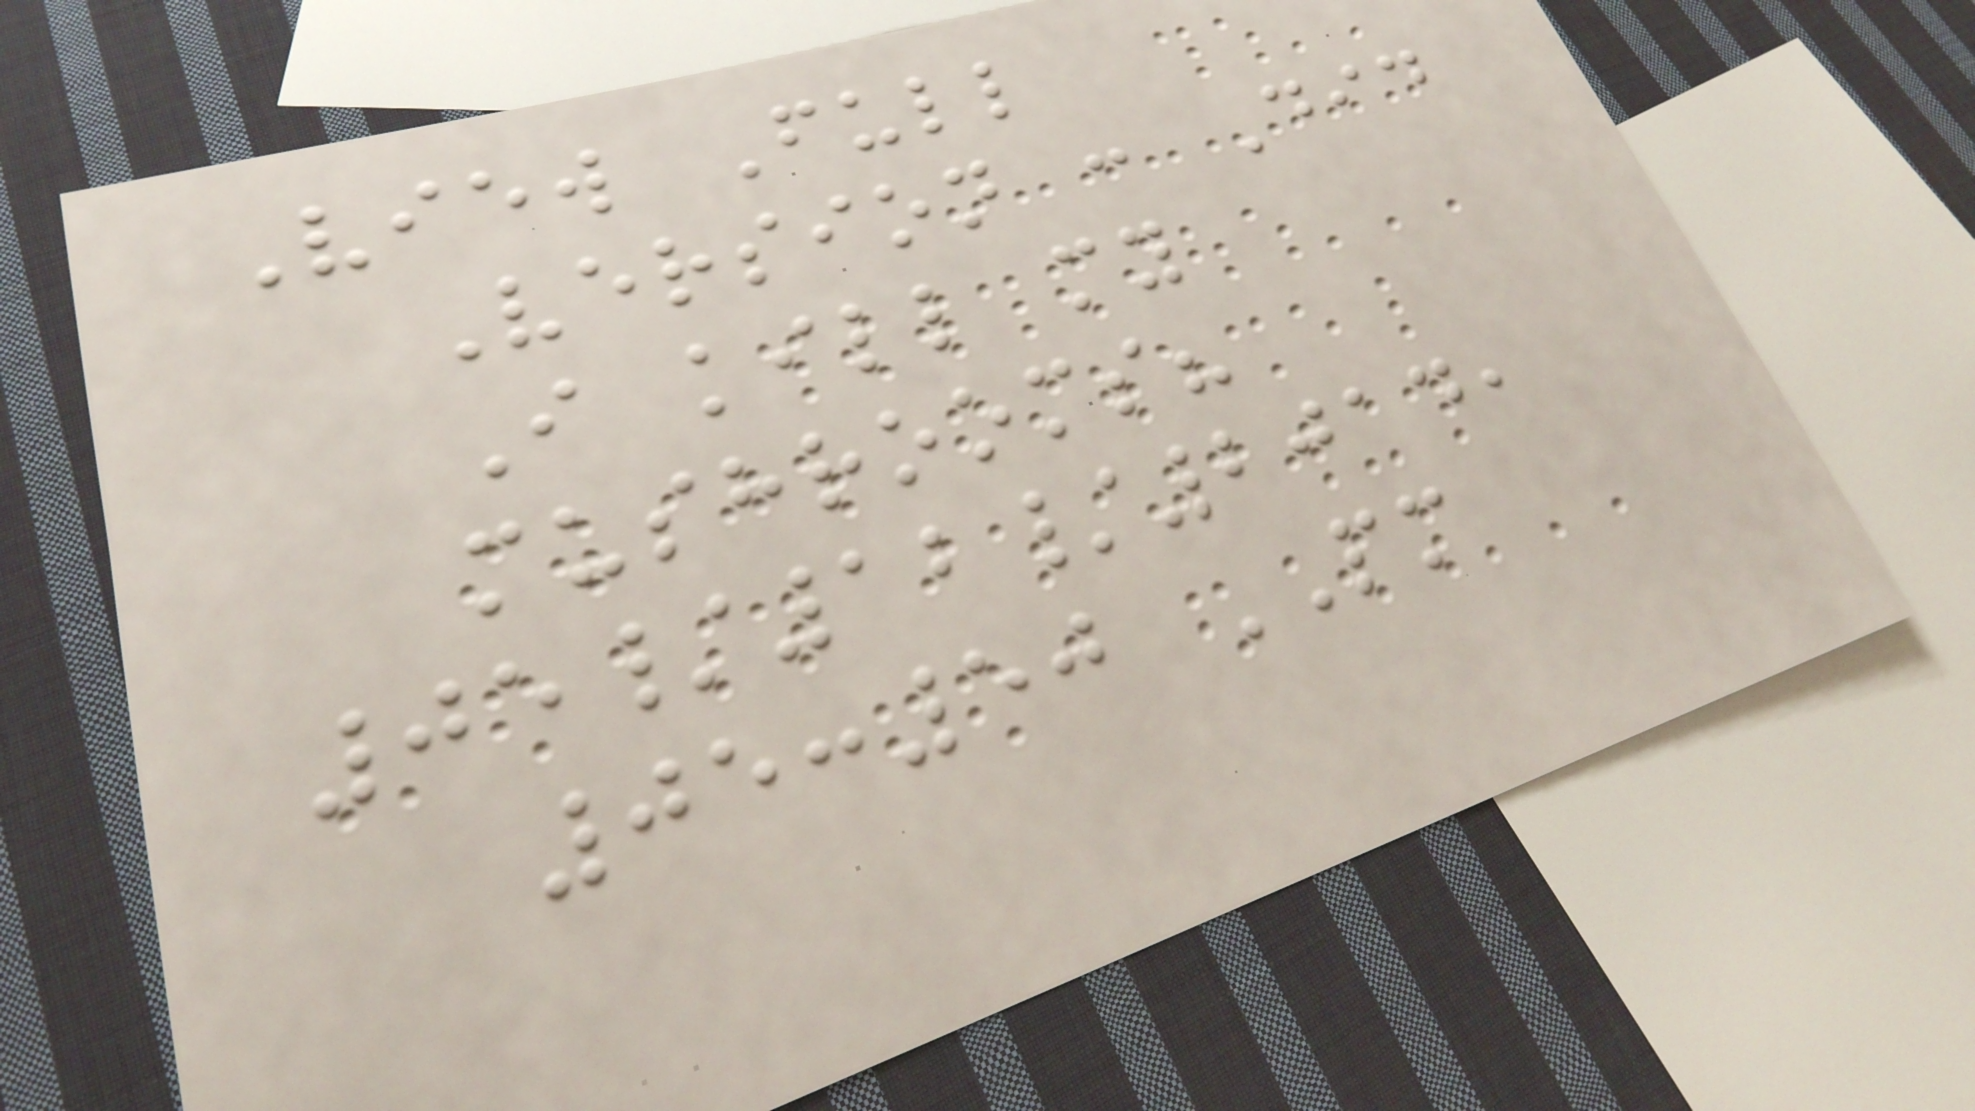View Full
Version : Did
I kill my
mushrooms?
05/12/2014,
05:50 PM
